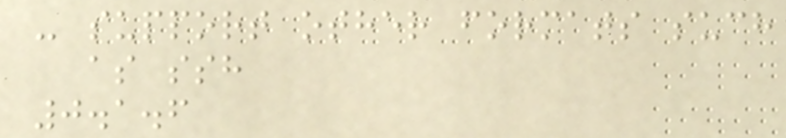- support other formats such
as ssh
0.1.6
